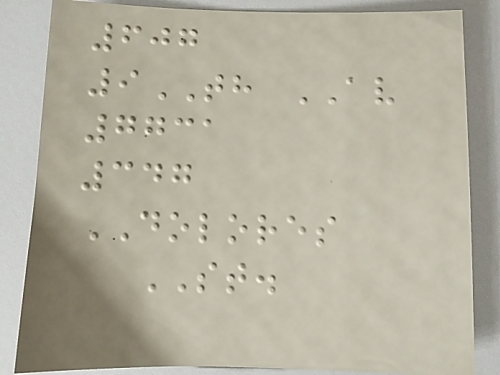607
9TH AV
7731
347
DOLORES
ST.
